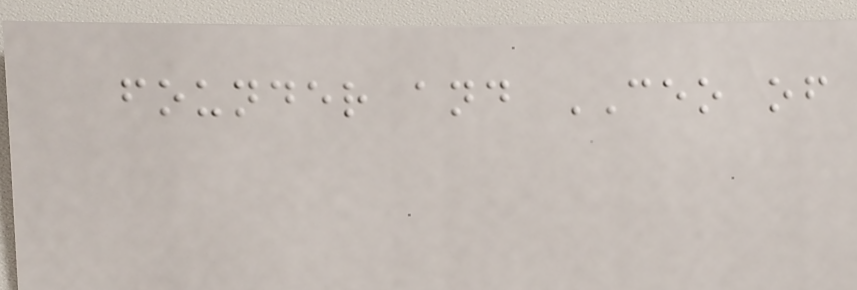founder and CEO of
